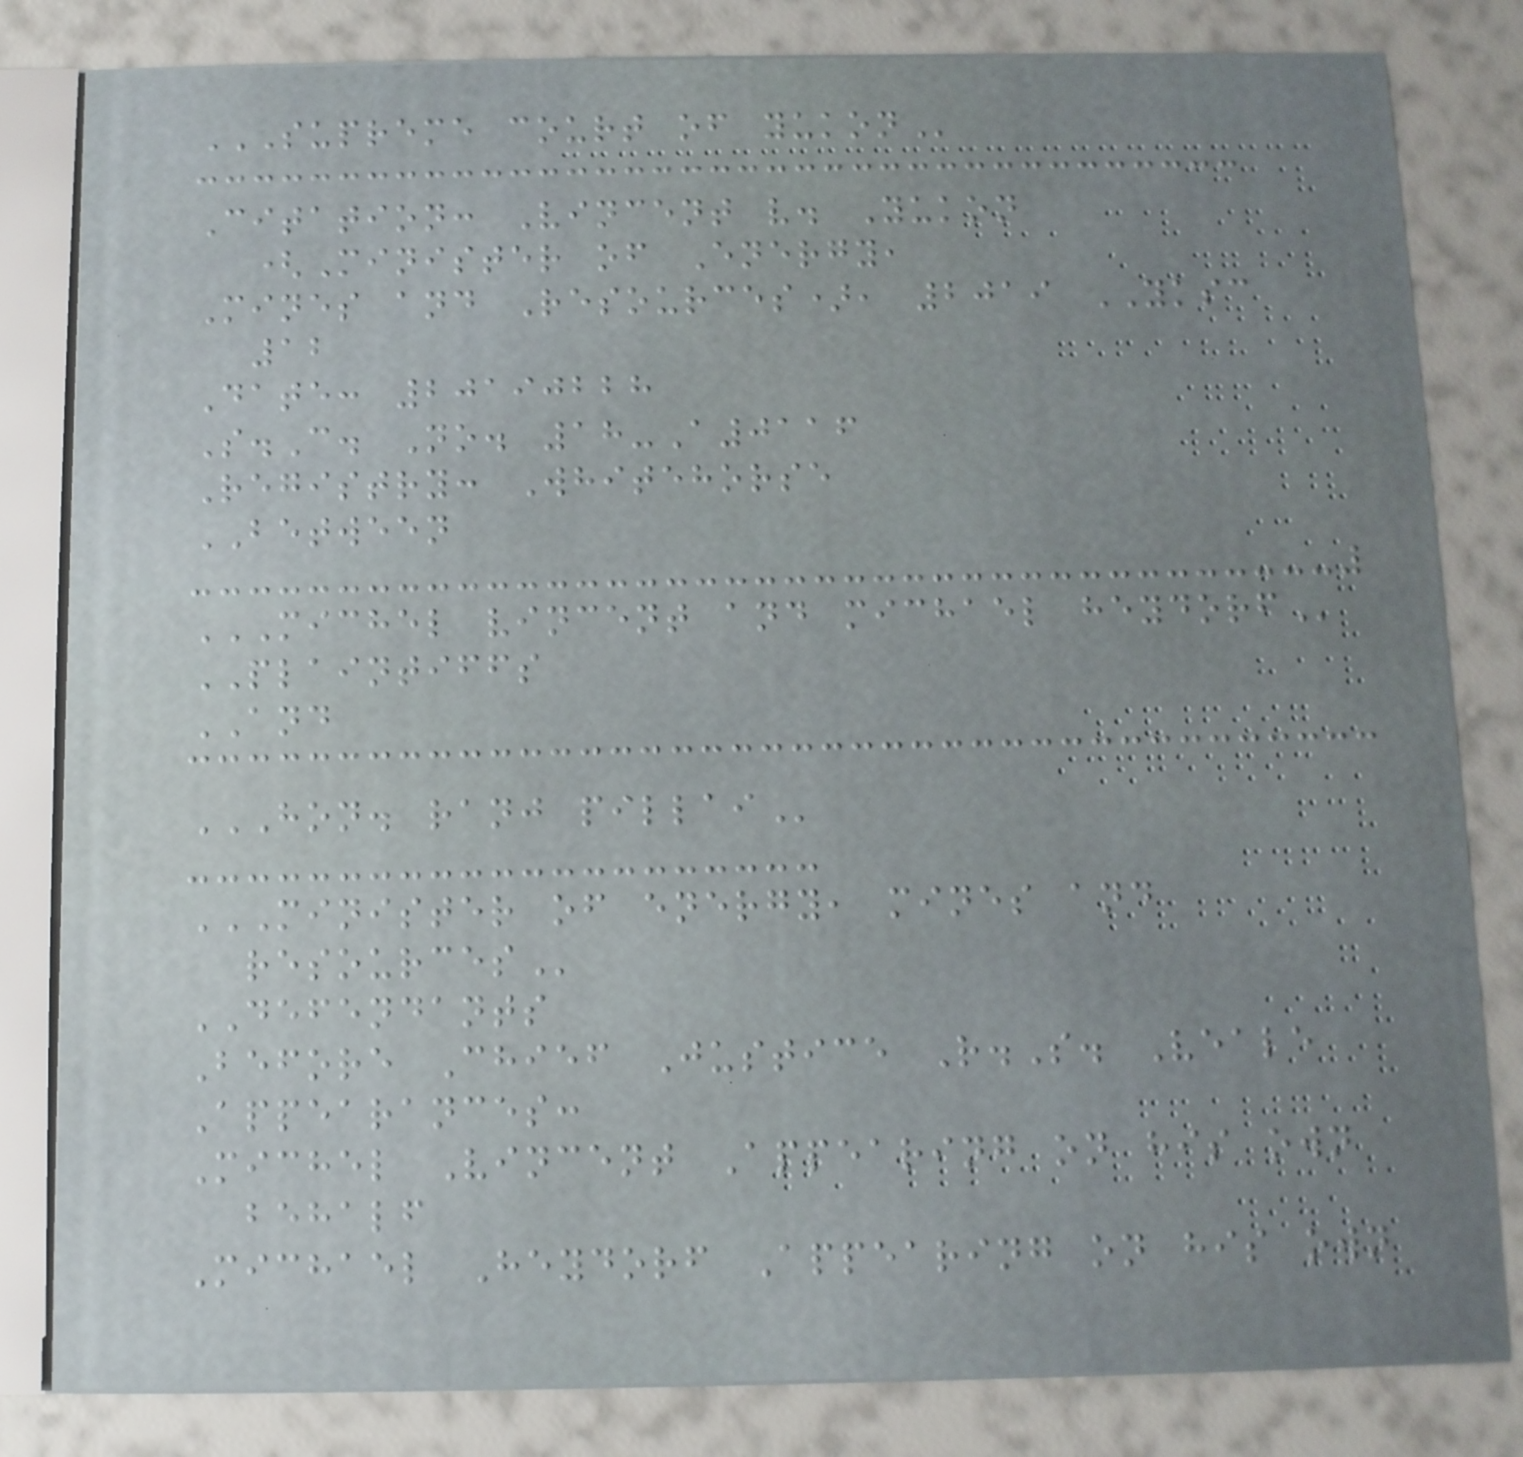SUPREME COURT OF YUKON
Citation: Vincent v. Yukon
(Minister of Energy,
Mines and Resources), 2019 YKSC
12
Date: 20190228
S.C. No. 18-A0116
Registry: Whitehorse
BETWEEN
MICHEL VINCENT AND MICHAEL HEYDORF
PLAINTIFFS
AND
HON. RANJ PILLAI
MINISTER OF ENERGY, MINES AND
RESOURCES
DEFENDANTS
Before Chief Justice R.S. Veale
Appearances:
Michel Vincent Appearing on his own
behalf
Michael Heydorf Appearing on his own
